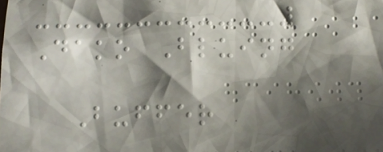Dako Bluing
Buffer
